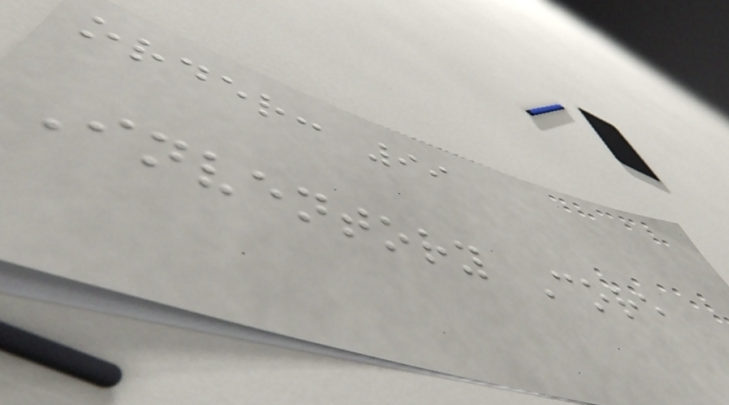order: 99
Inventory Core
